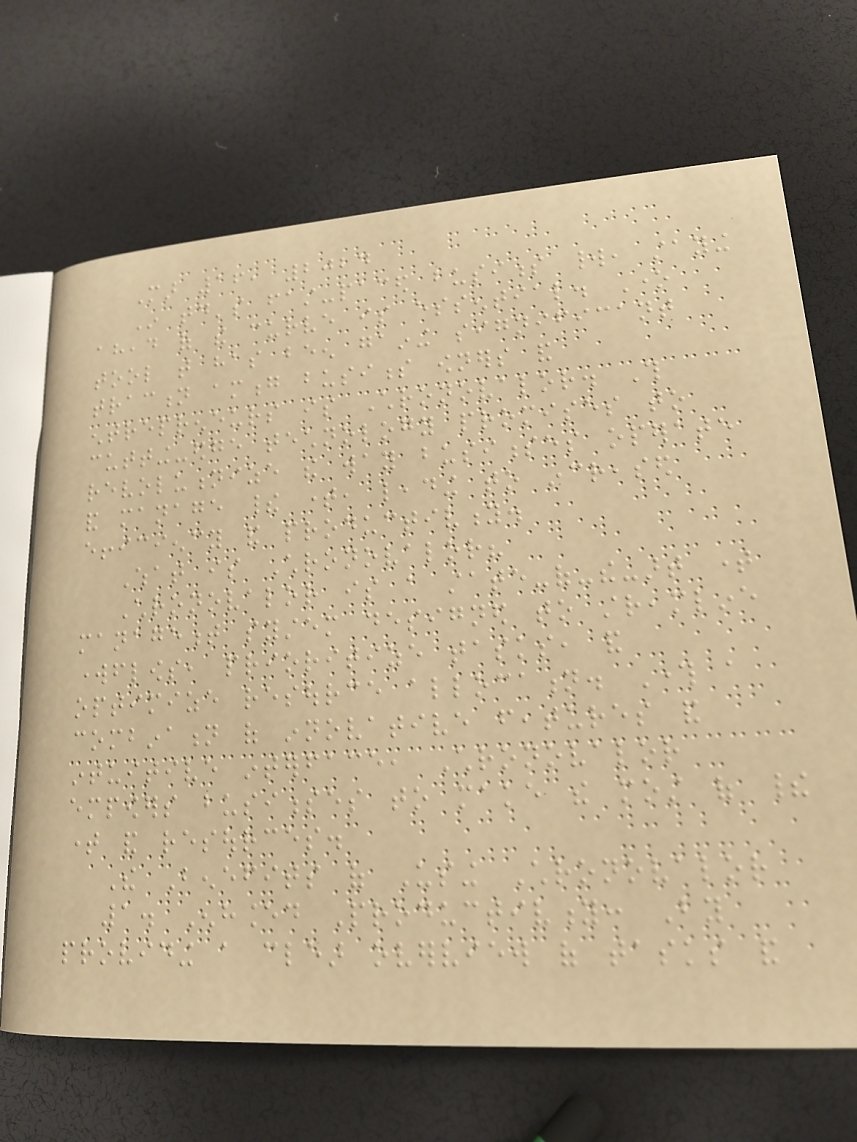Mar 16, 2024
In today's fast-paced business world, staying
ahead of the curve is essential. One
tool that has been gaining significant
traction among business owners and
entrepreneurs is Chronovalor. This
cutting-edge technology promises to
revolutionize the way businesses operate
and manage their time, leading to increased
efficiency and productivity.
What is Chronovalor?
Chronovalor is a state-of-the-art time
management system designed to streamline
workflows, prioritize tasks, and
optimize resource allocation. Through a
combination of innovative features and
intuitive interface, Chronovalor
empowers businesses to make the most of their
time and resources.
The Benefits of Using Chronovalor
1. Enhanced Productivity: By
providing a clear overview of tasks and
